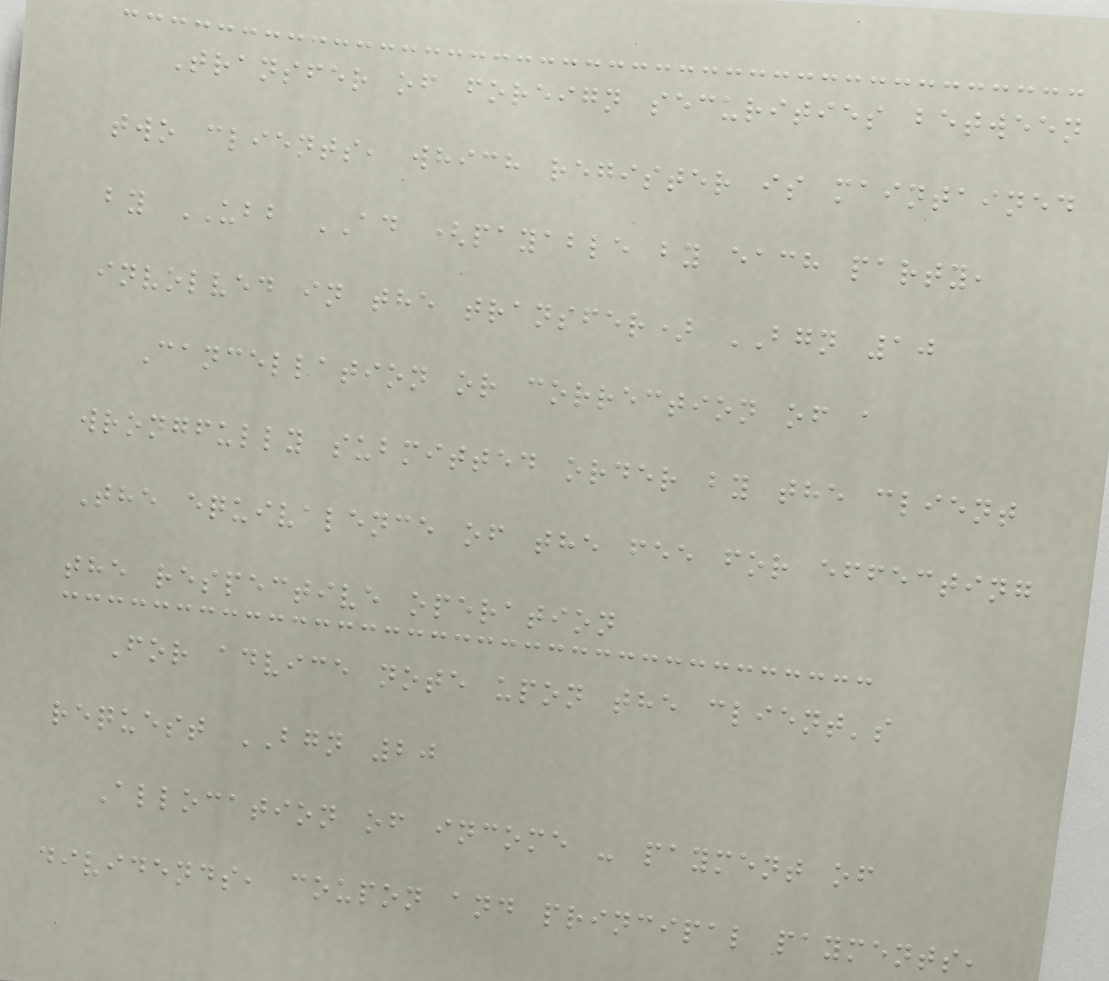Transfer of foreign securities between
two clients, which register is maintained
by UBB AD (payable by each party,
involved in the transfer) BGN 10
Cancellation or correction of a
wrongfully submitted order by the client
The equivalence of the fee for effecting
the respective operation
For advice note upon the client's
request BGN 20
Allocation of income - payment of
dividends, coupon and principal payments,
